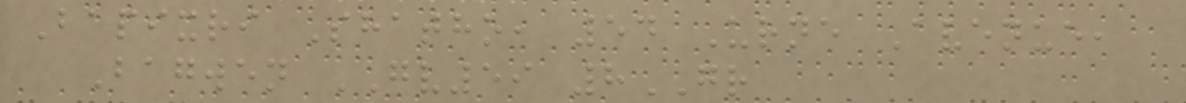Bapixri Shatho, 54 Urne Avenue,
Bagwen GV59 8GR
